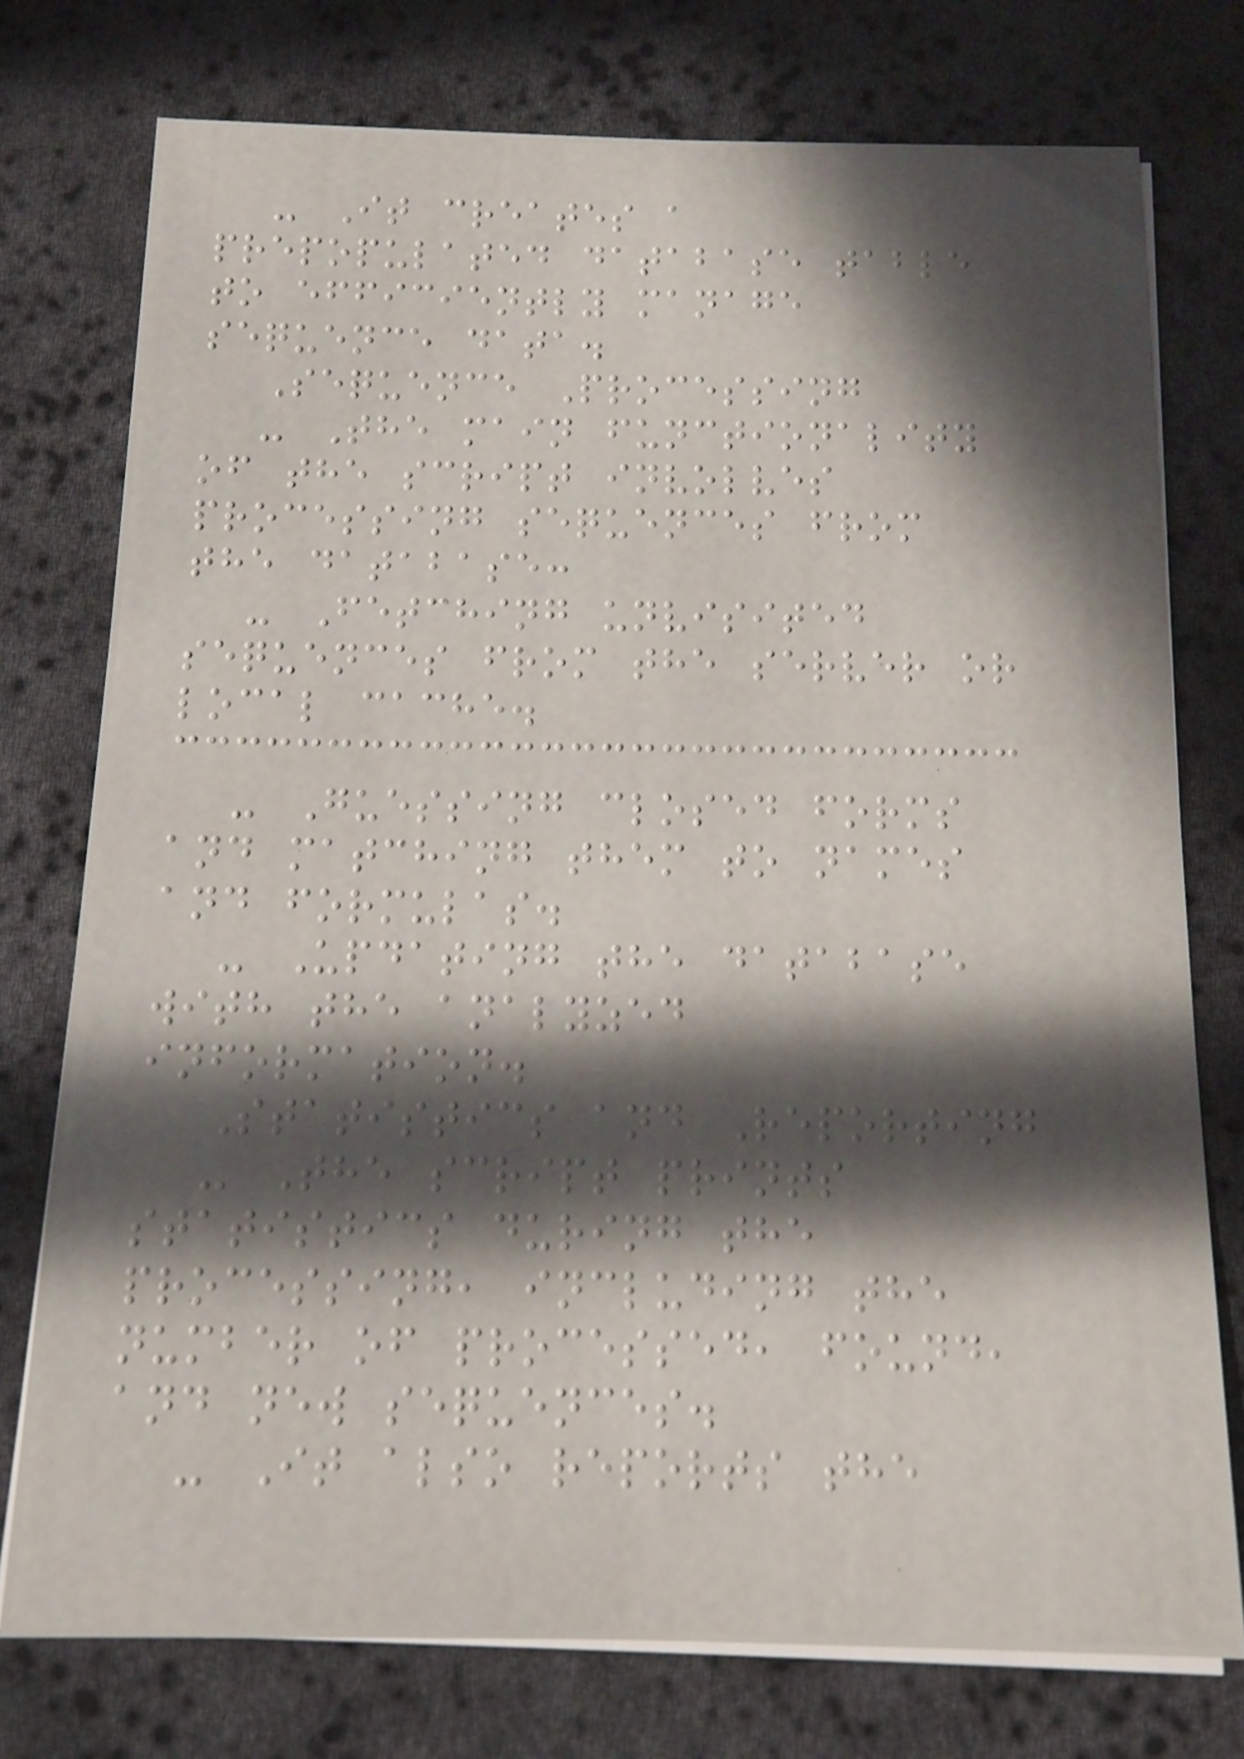- It creates a
prepopulated database table
to efficiently manage
sequence data.
Sequence Processing
- The main functionality
of the script involves
processing sequences from
the database:
- Fetching unvisited
sequences from the server or
local cache.
- Guessing closed forms
and matching them to names
and formulas.
- Updating the database
with the analyzed
information.
Statistics and Reporting
- The script prints
statistics during the
processing, including the
number of processed, found,
and new sequences.
- It also reports the
